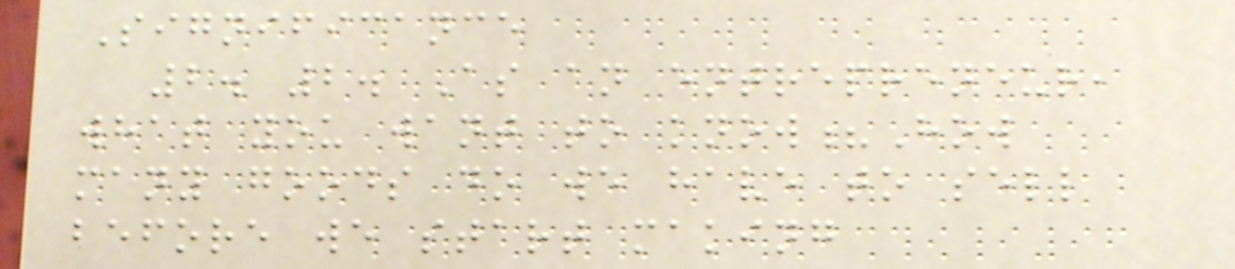Significance
2. 2. As an entrepreneur,
what you want to know?How
many goods do we have to sell
before we start making
